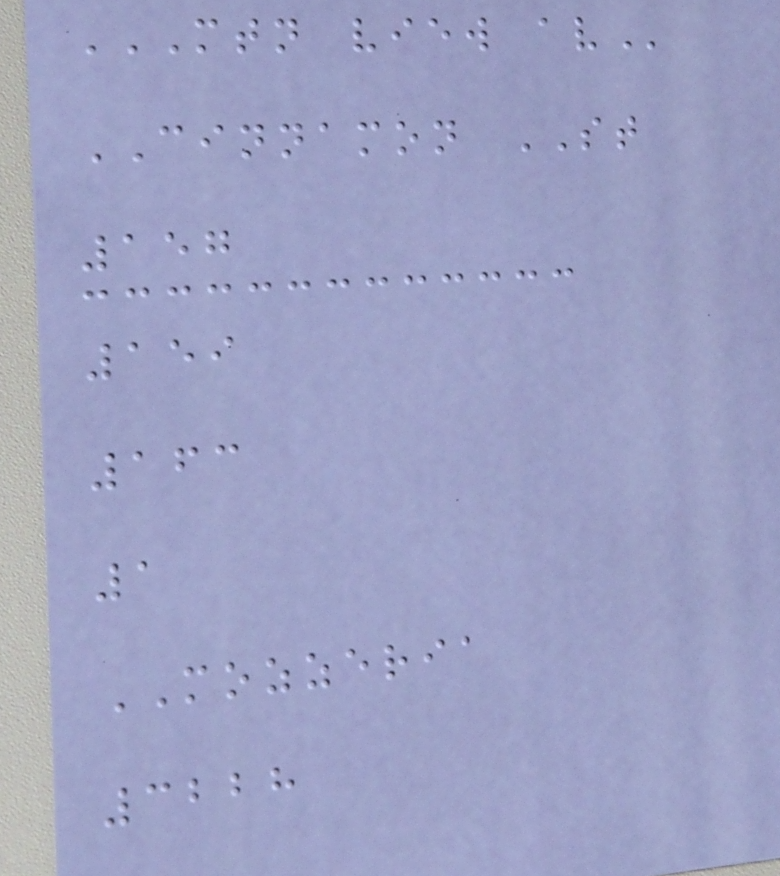MTN VIEW AV
CINNAMON ST
157
159
163
1
MOZZERIA
3228
